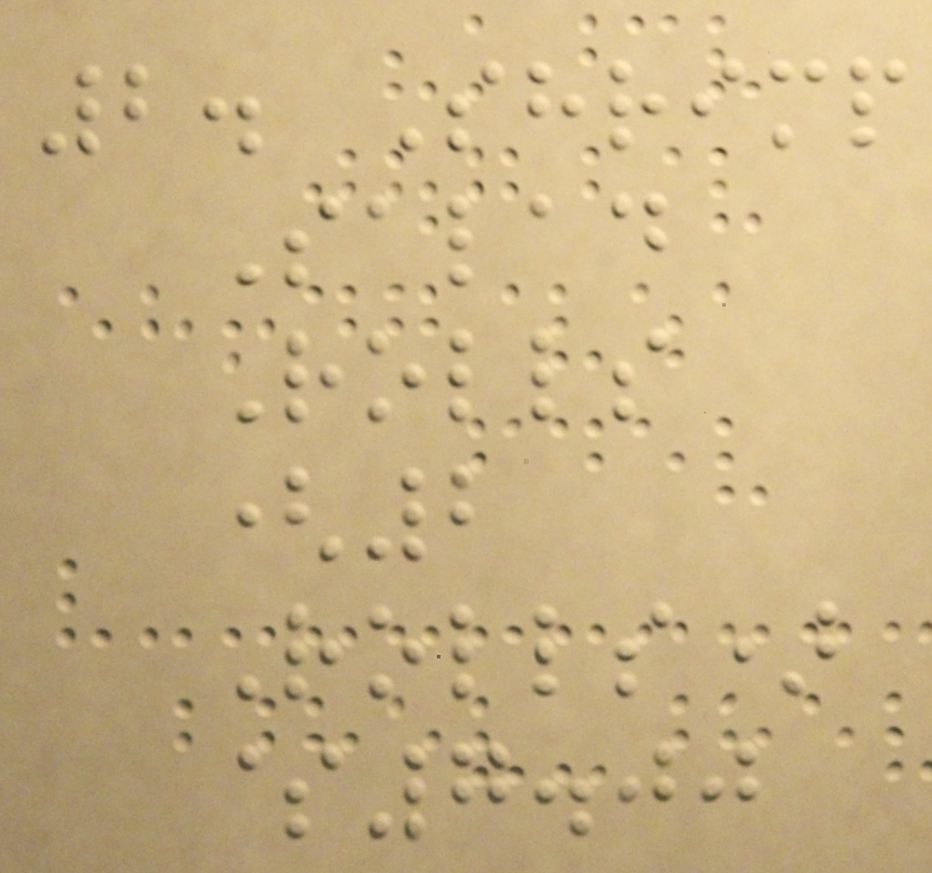2. Shrimp
Salad
Rolls
(2
Rolls)
$7.00
